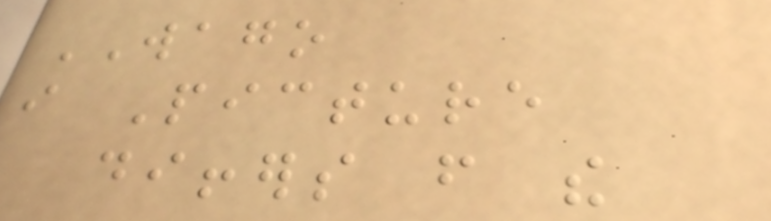WAGO
i Picture
differs from the
